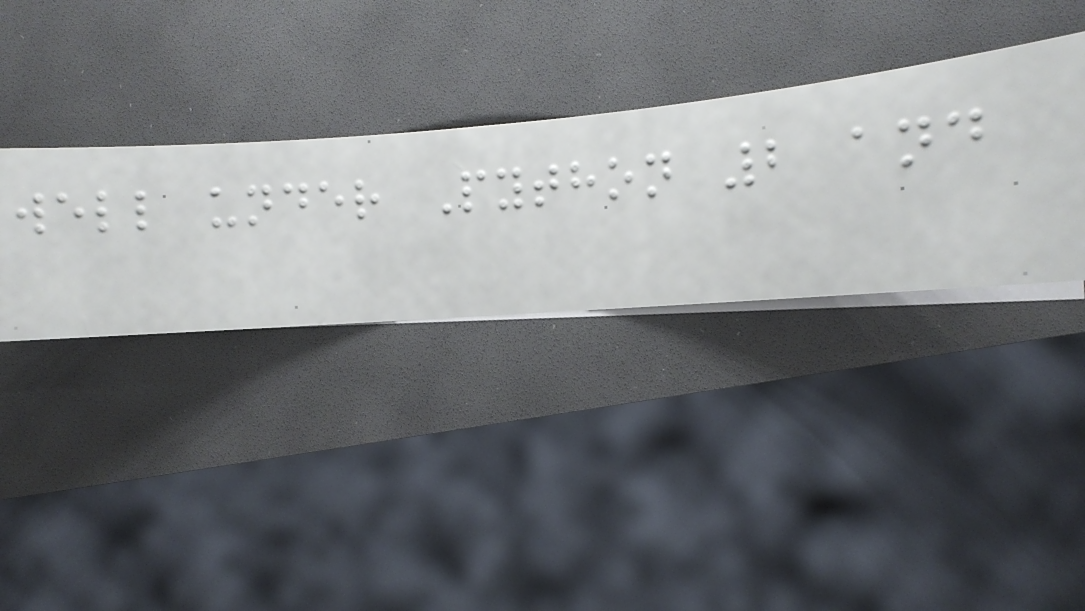well under Python 2 and
